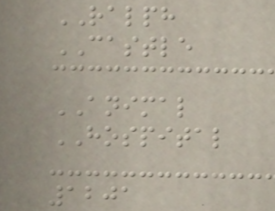RALPH
CASTLE
ANIMAL
HOSPITAL
1201
